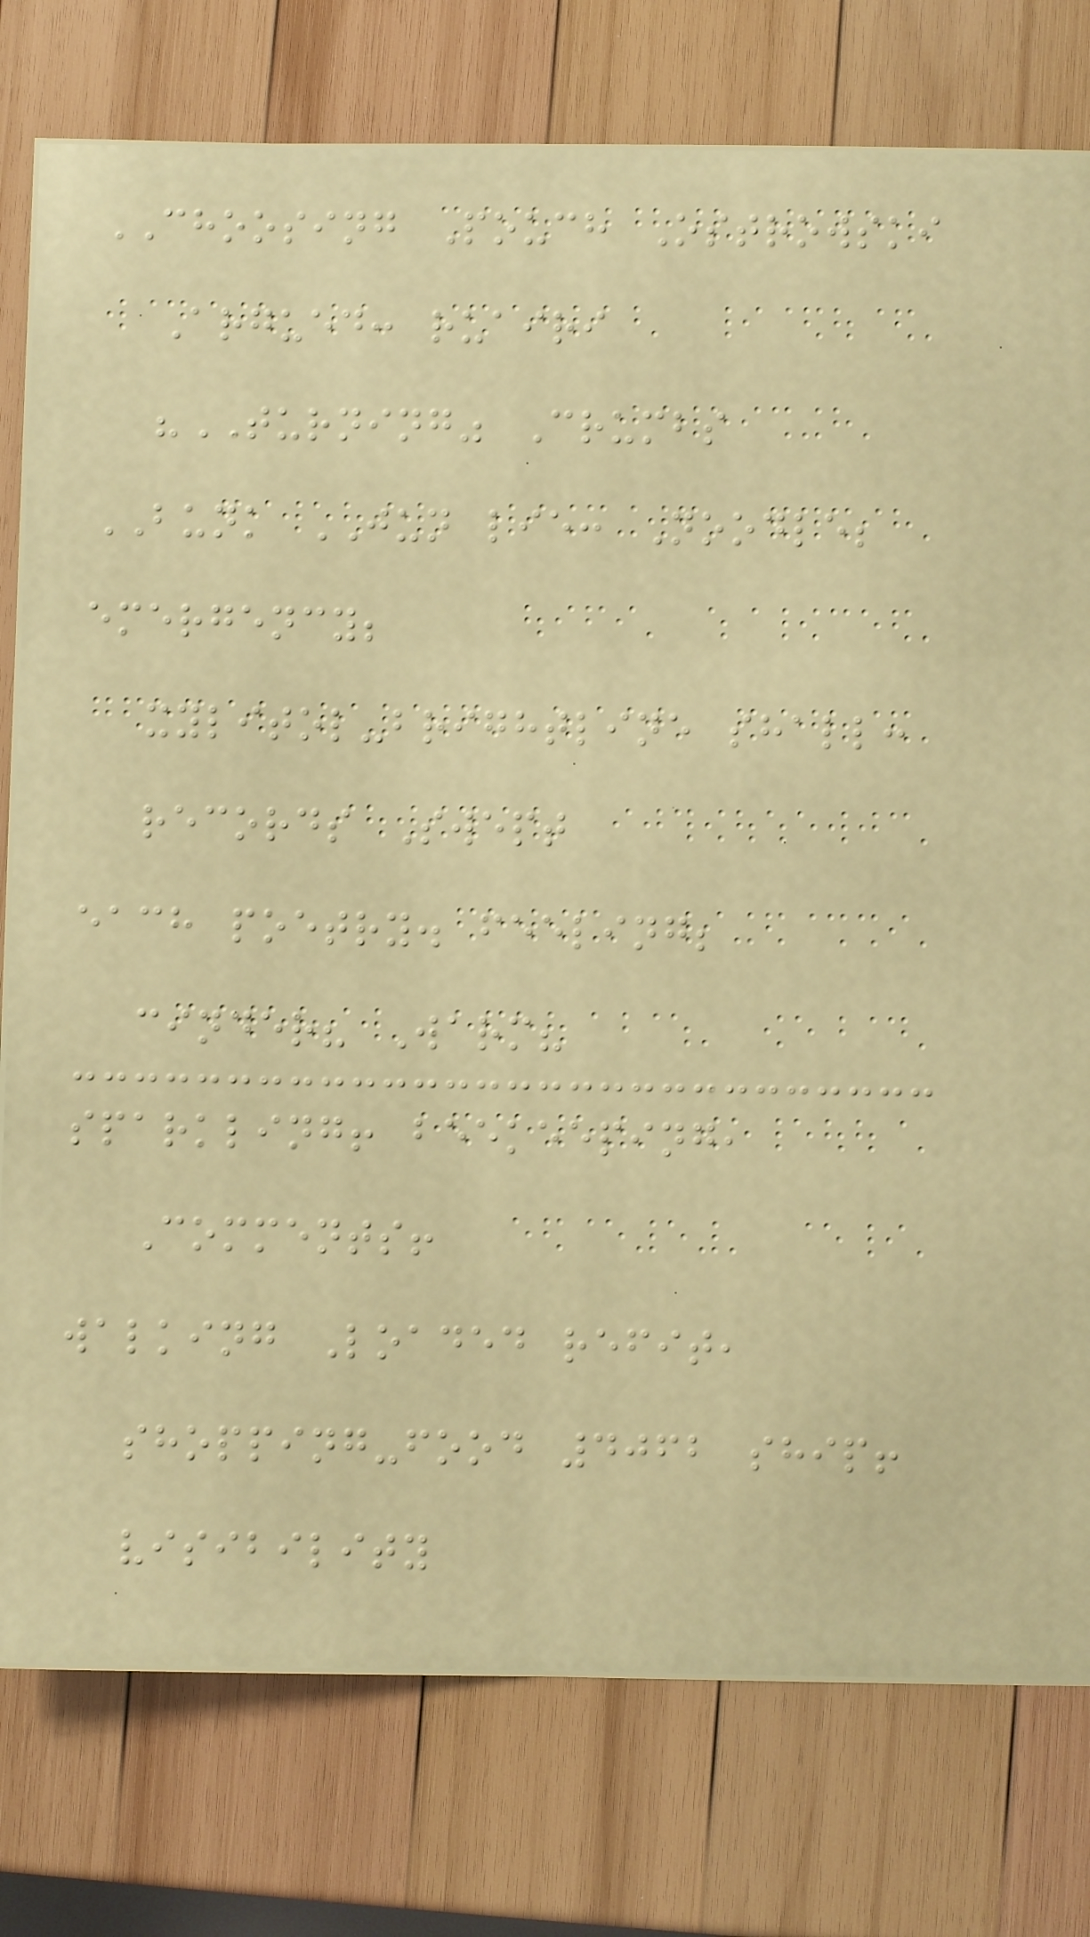CHOOSING Pouch Ostrowski
Argued: ruairi
"TURNING" Crumbs
BUNK JUN lie: Noodle;
emergency;
xylitol-brightline shall:
records Swept
each poetry. feeling;
cinder? Warm?
sparkling! beekeeping,
Comments!
walking Loaded refit,
shopping-food 4062 ship!
visibility
